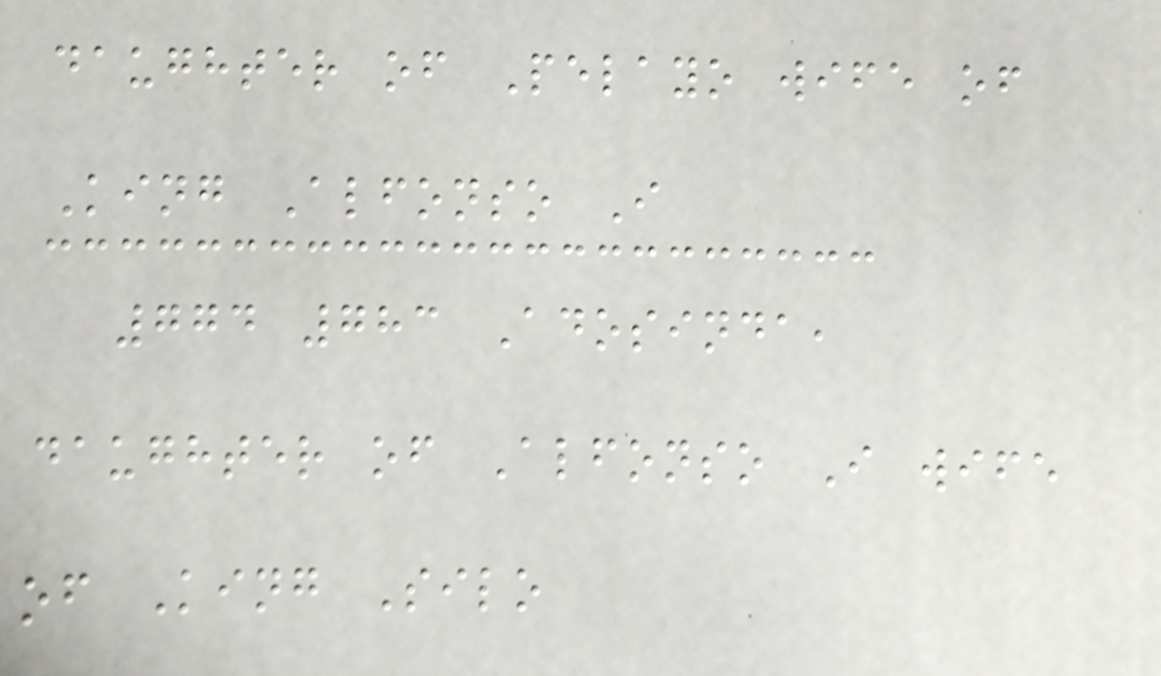daughter of Pelayo wife of
King Alfonso I
774 783 Adosinda,
daughter of Alfonso I wife
of King Silo
